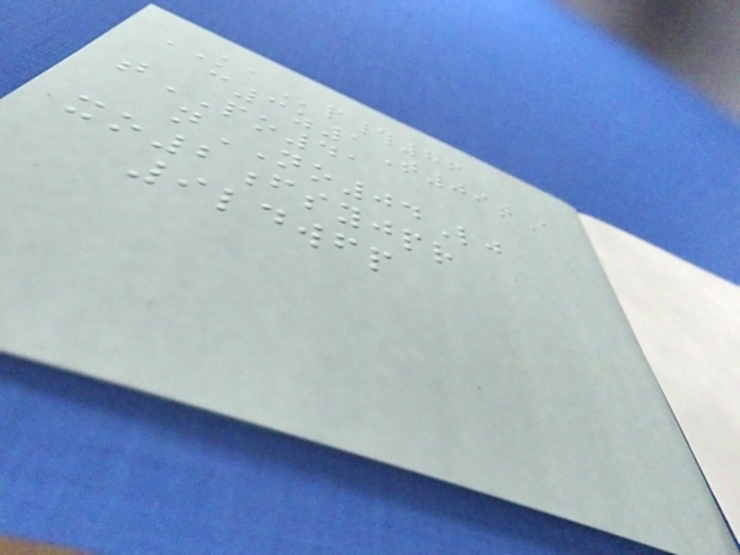KAp#86
c3z1T09tA
tPO41
nNO04Lj
xo2fsyjpr
9ldwfp
